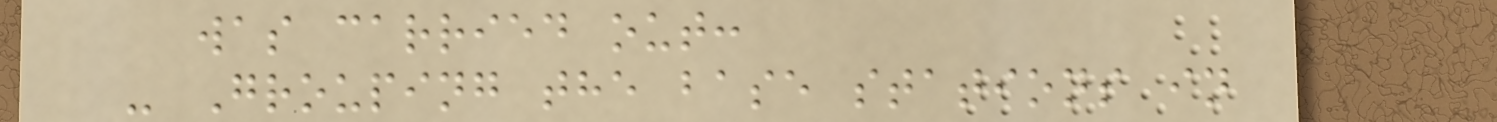was carried out:
- Grouping the base stations in
